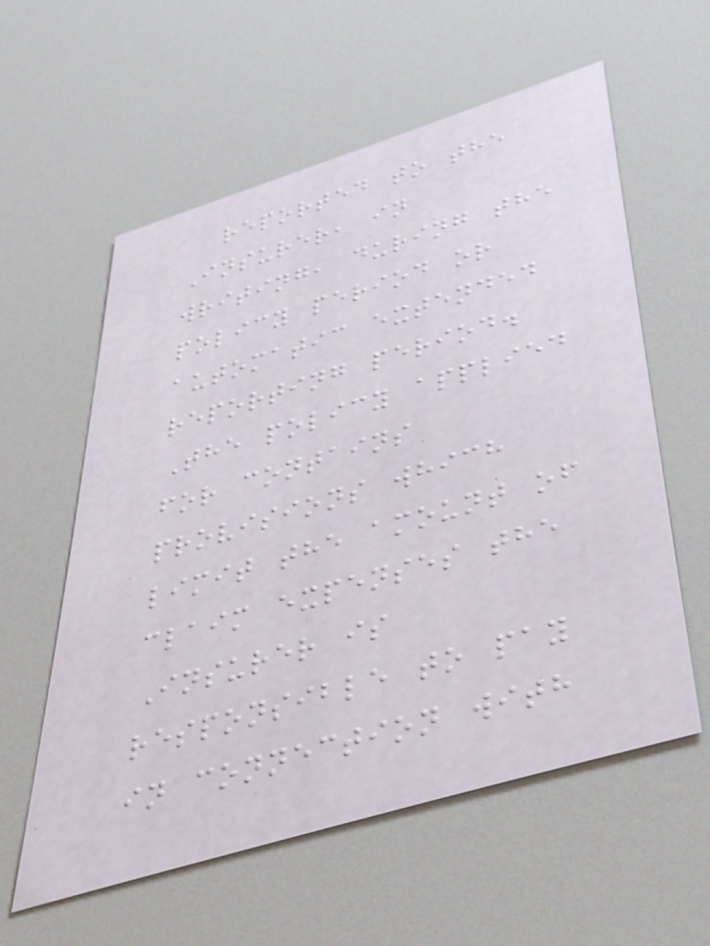reported to the
Insurer, in
writing, during the
policy period or
automatic extended
reporting period.
The policy applied
for contains
provisions which
limit the amount of
claim expenses the
Insurer is
responsible to pay
in connection with
